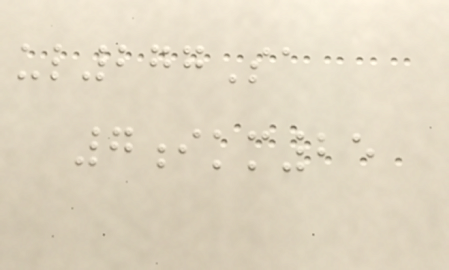ul277Sa
7ikm25
